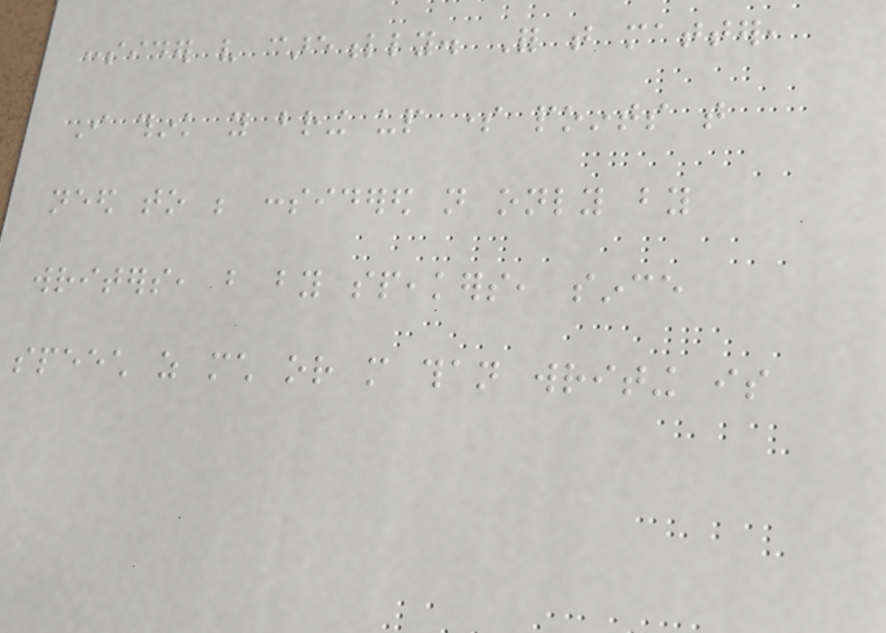consider very carefully. For that matter,
I think you bring up some points that
need to be considered not only by
writers, but by speakers, since
speech as much or more than writing is
